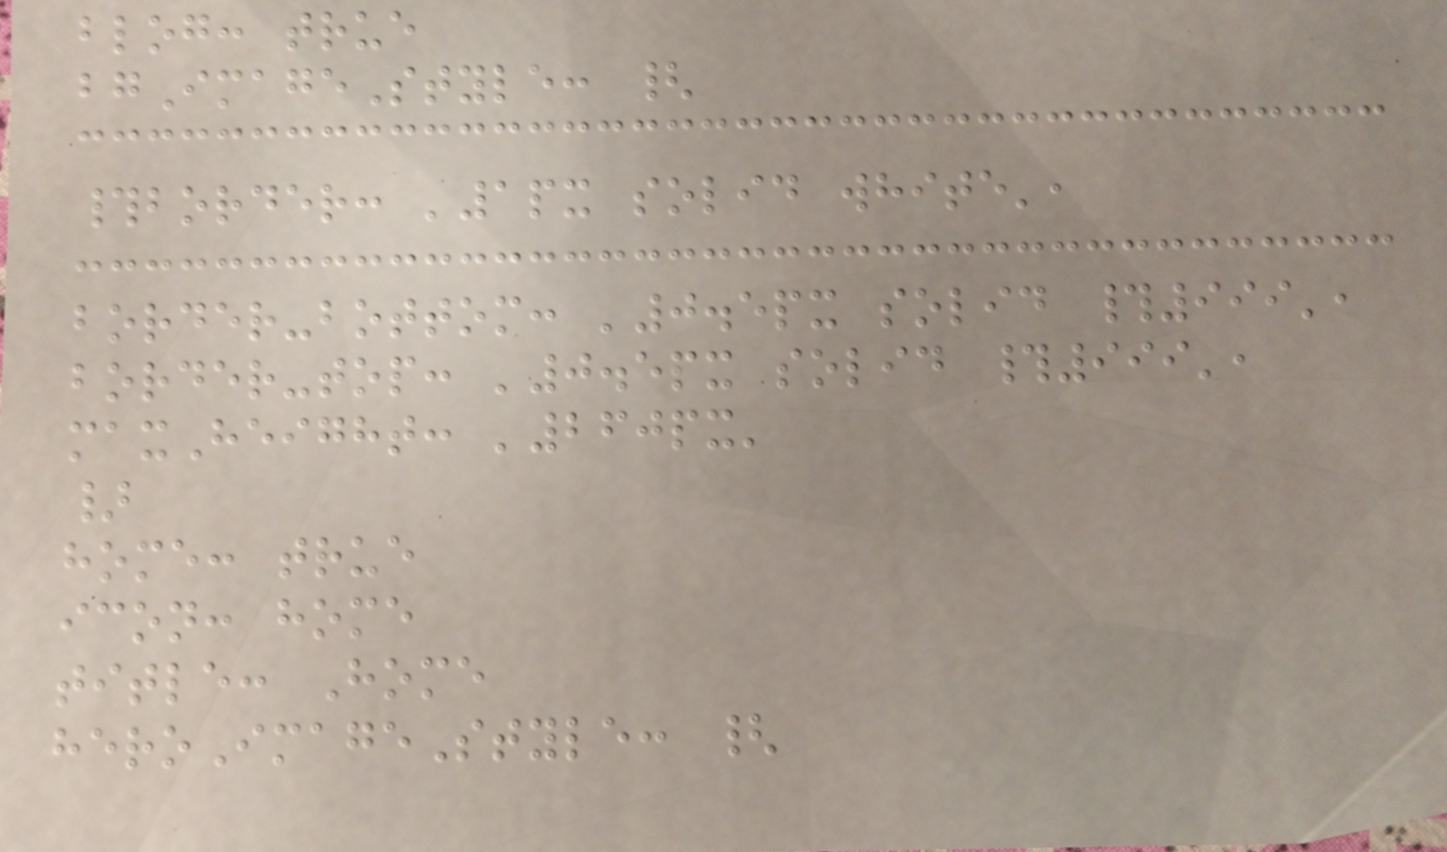blog: true
bgImageStyle: {
#border: '1px solid white',
border-bottom: '0.5px solid #999',
border-top: '0.5px solid #999',
maxHeight: '260px'
}
home: true
icon: home
title: Home
heroImageStyle: {
